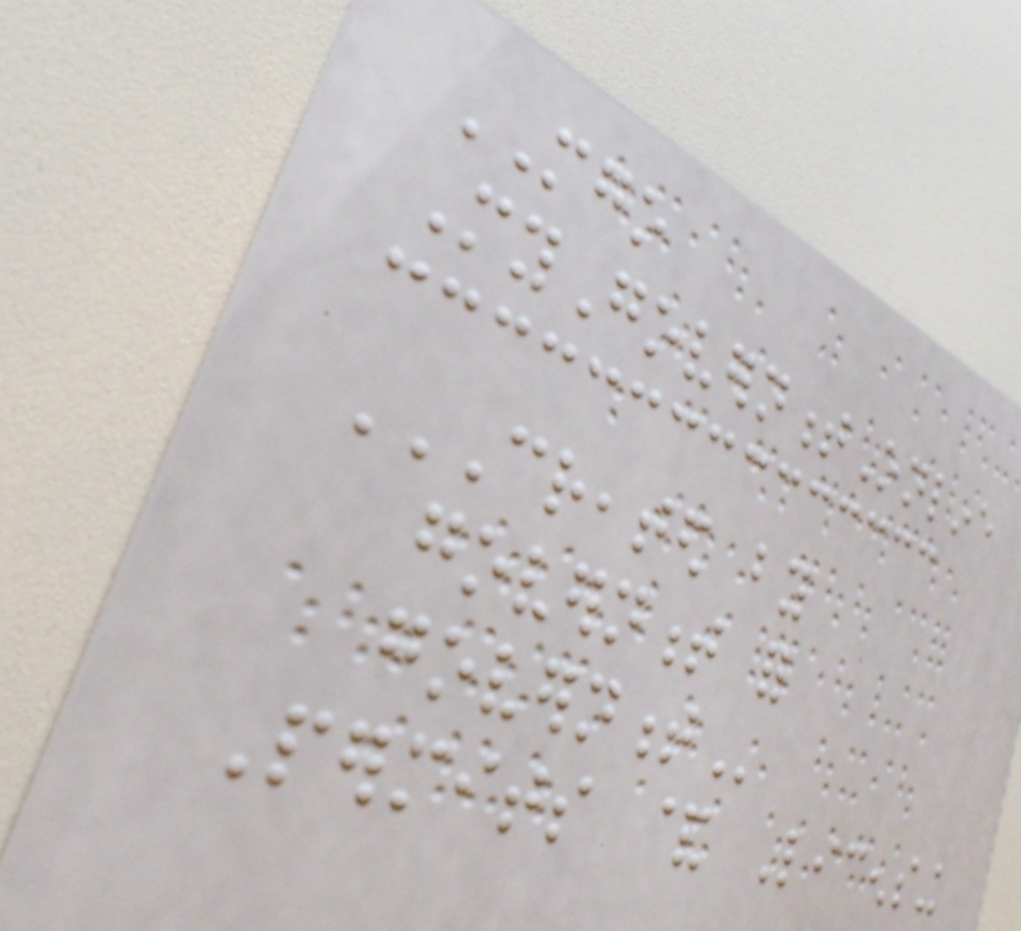MGO
MyGovernmentOnline
CREATED BY
GOVERNMENT FOR
GOVERNMENT
Permits & Licensing
